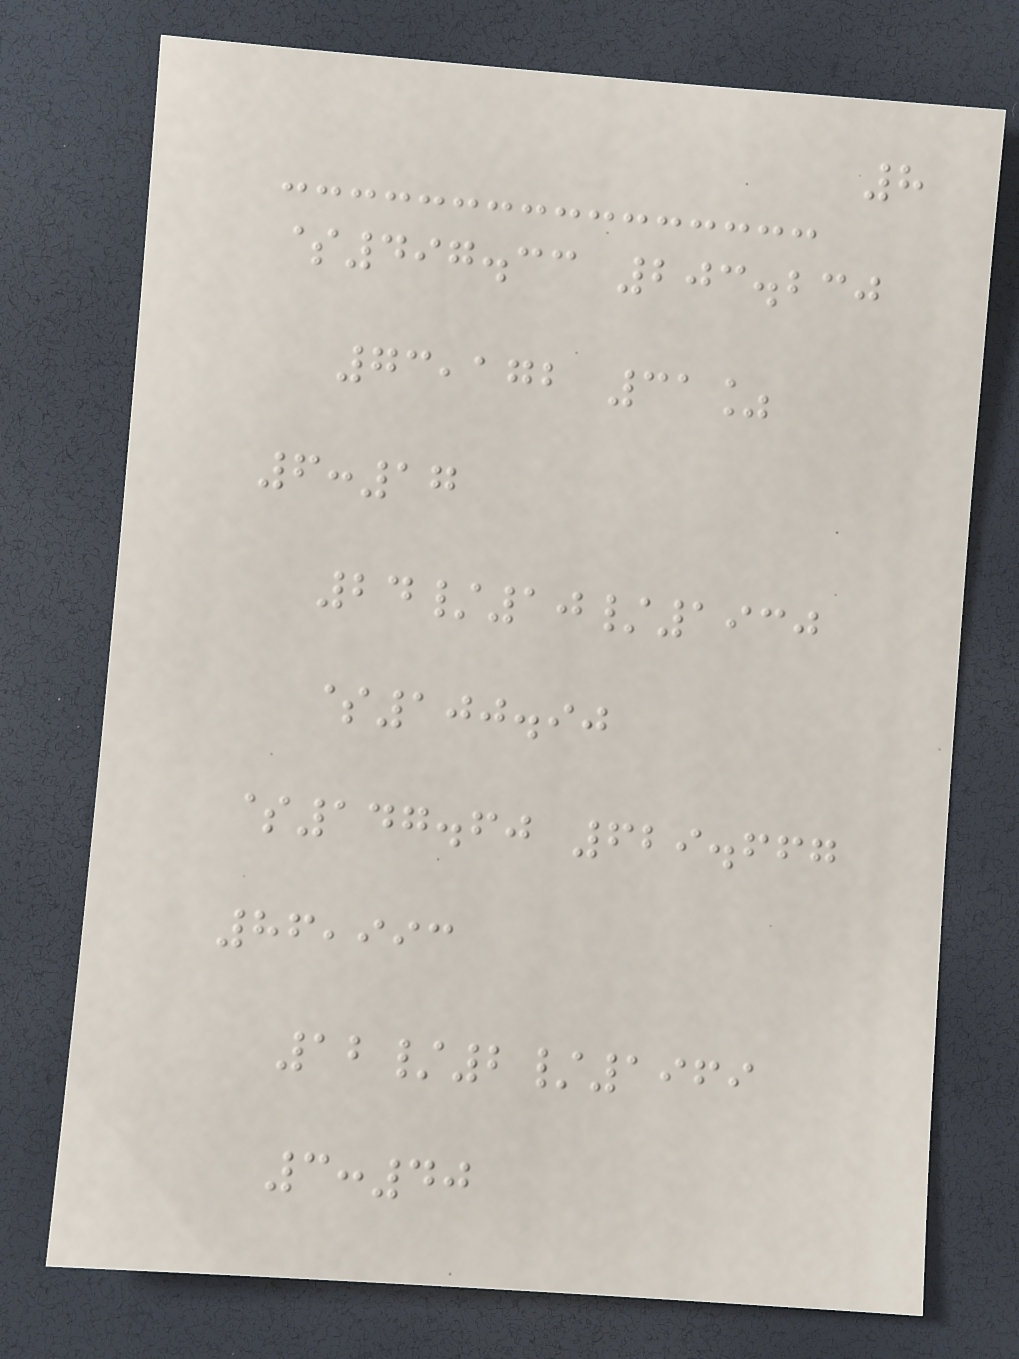8
$497.33 203.230
73,172 31%
6:17
24/10/1930
$100.90
$147.60 629.667
86,993
12/2/1969
3:40
